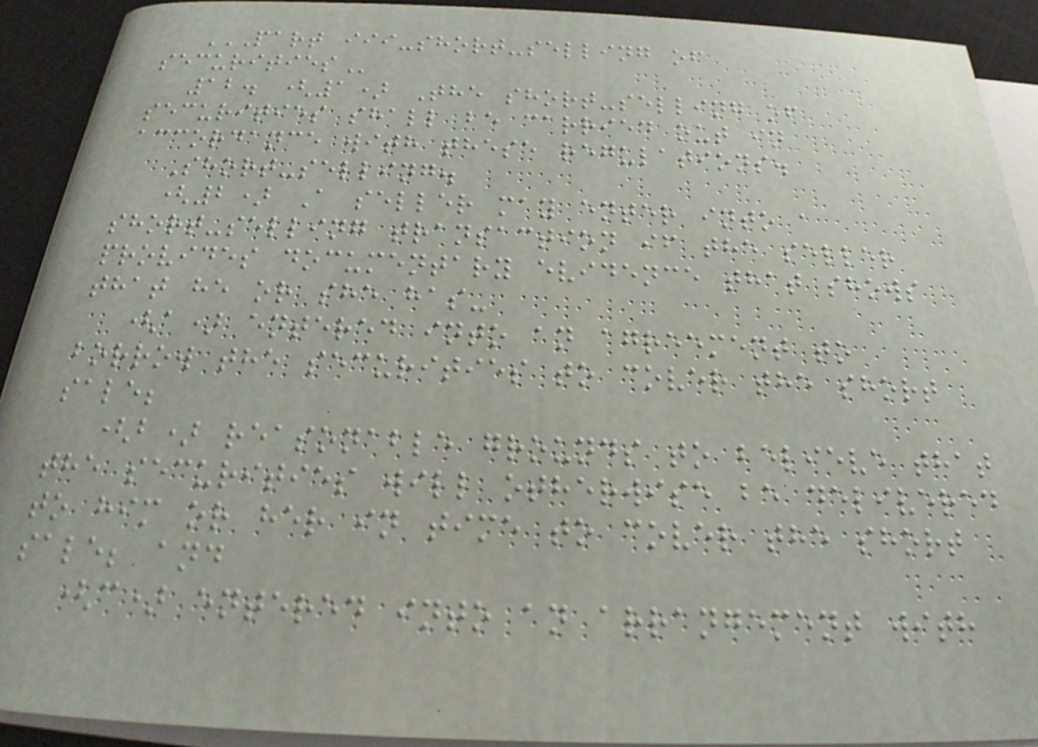PART III-SHORT-SELLING OF
SECURITIES
12. (1) The short-selling of
securities shall be carried out in
accordance with these regulations.
Short-selling.
(2) A seller may enter into a
short-selling transaction if the seller
provides documentary evidence that shows
that he or she has-
(a) entered into an agreement to
borrow the securities to cover the short
sale;
(b) reasonable grounds to believe that
the securities will otherwise be delivered
to him or her in time to cover the short
sale; and
(c) entered into an arrangement with
